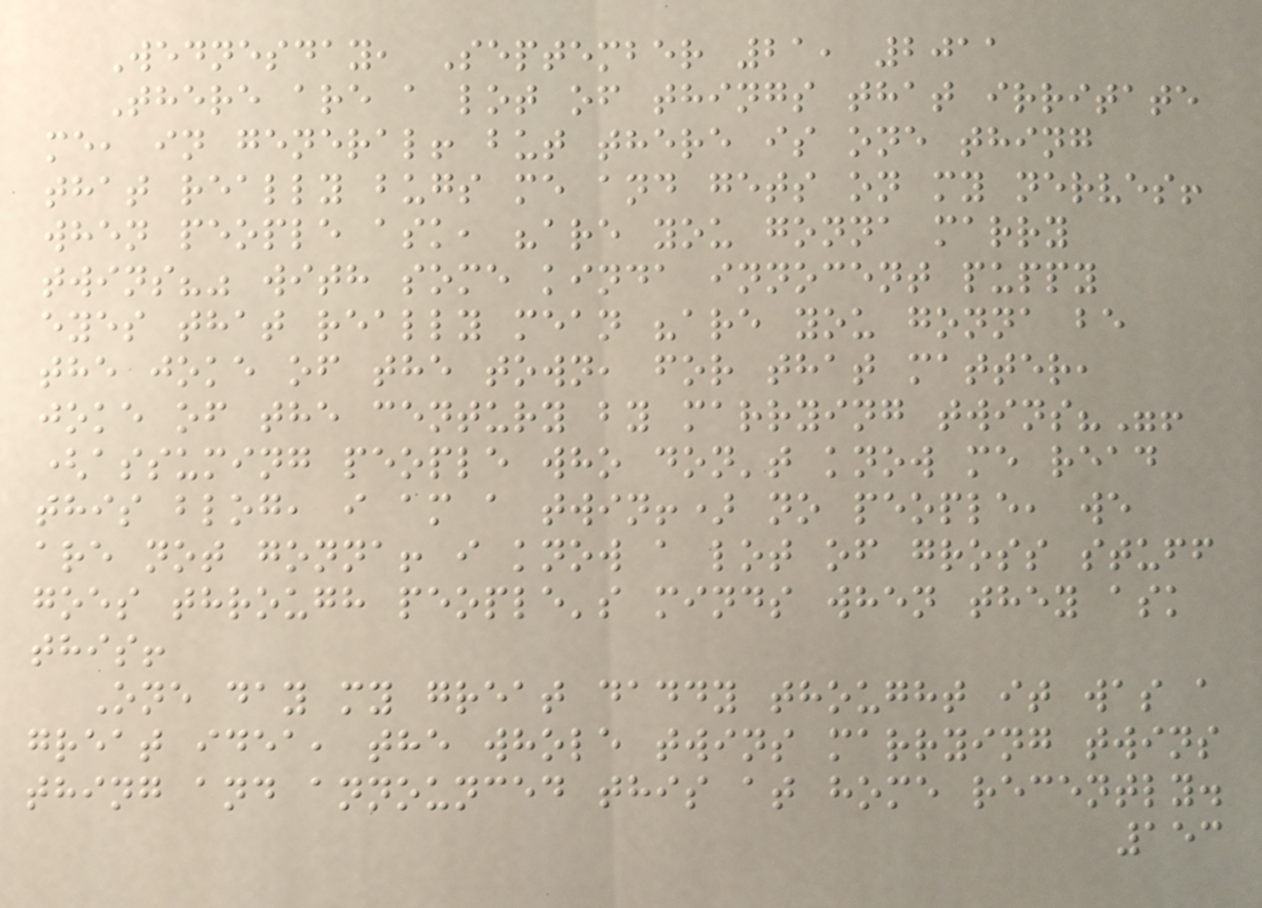Wednesday, September 21, 2011
There are a lot of things that irritate
me, in general! but there is one thing
that really bugs me and gets on my nerves!
when people ask, "are you gonna marry
twins?" with some kinda innocent puppy
eyes that really mean "are you gonna be
the joke of the town, for that matter,
joke of the century by marrying twins?"!
(assuming people who don't know me read
this blog, i am a twin!) no people, we
are not gonna! i know a lot of gross stuff
goes through people's minds when they ask
this!
One day my great daddy thought it was a
great idea, the whole twins marrying twins
thing and announced this at home recently.
153
